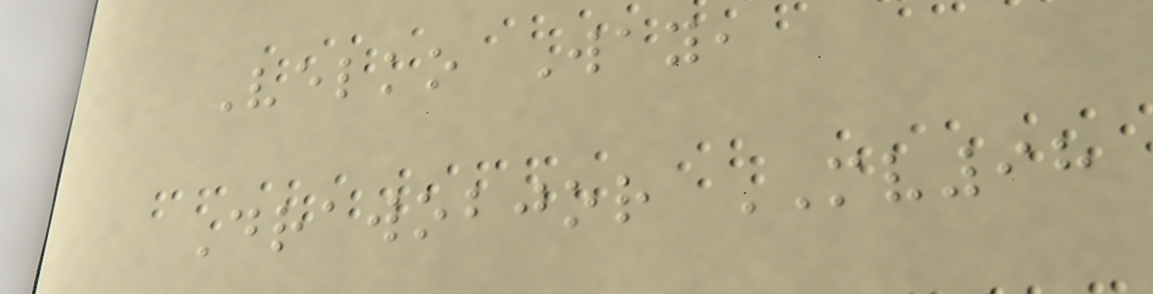Velko Way,
Drawobjor MV98
